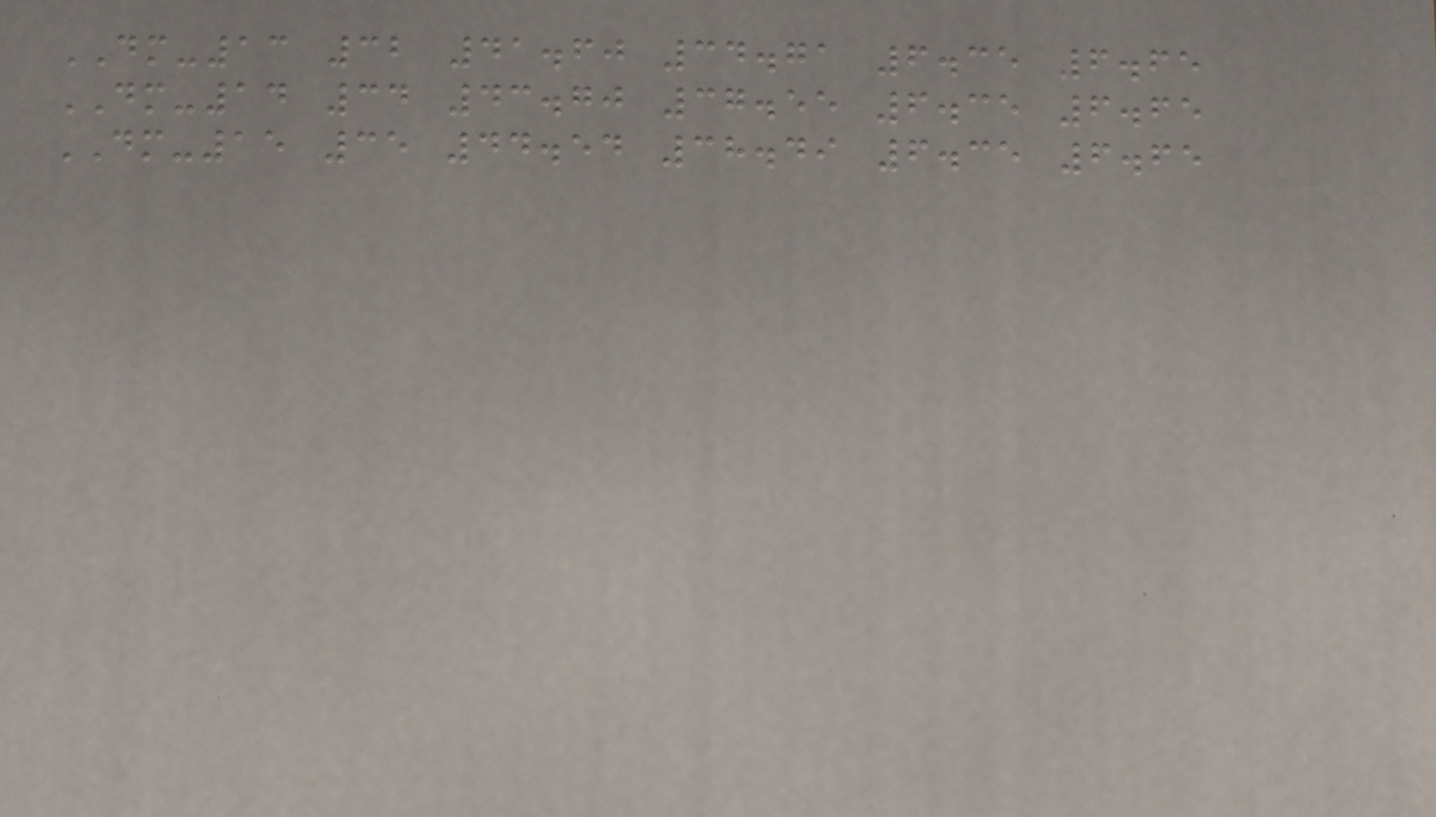DM-13 32 41.60 34.71 6.35 6.65
DM-14 34 43.70 37.55 6.35 6.65
DM-15 35 44.54 38.49 6.35 6.65
